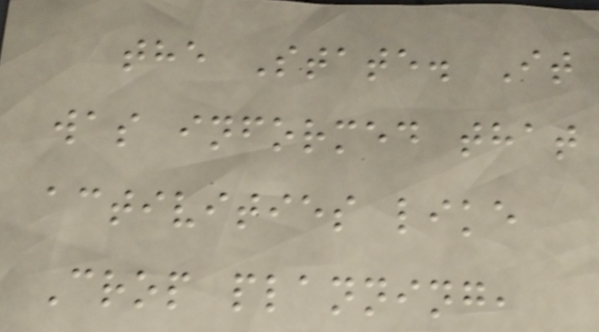the State. It
was informed that
activities like
Crop planning,
